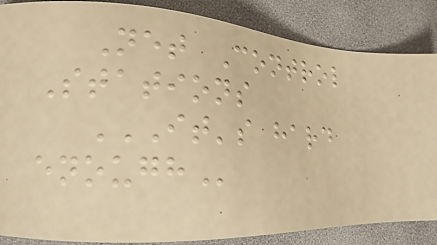Net Control
Stations
IT'S HARD
ENOUGH
